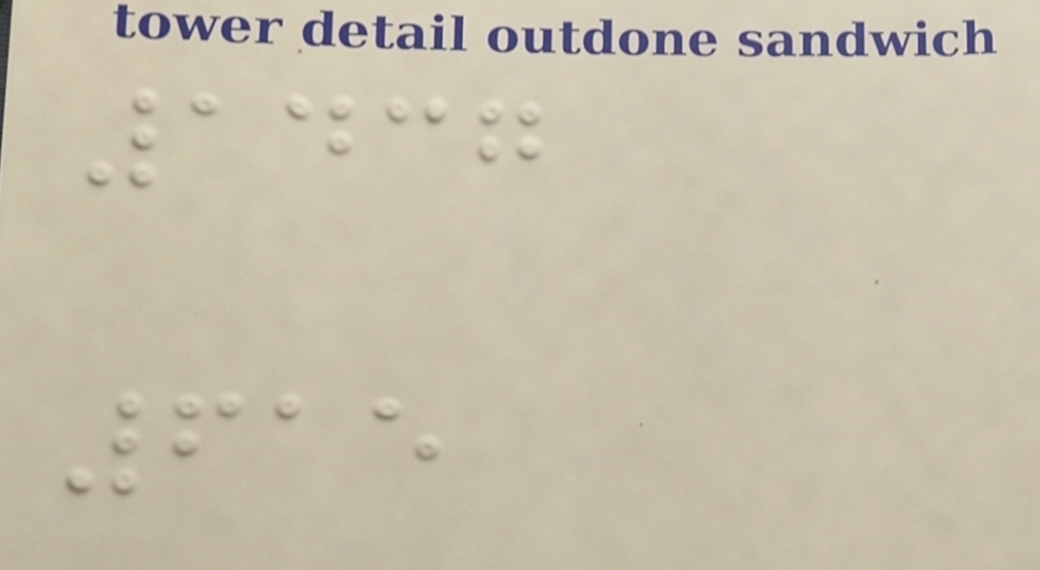1437
615
